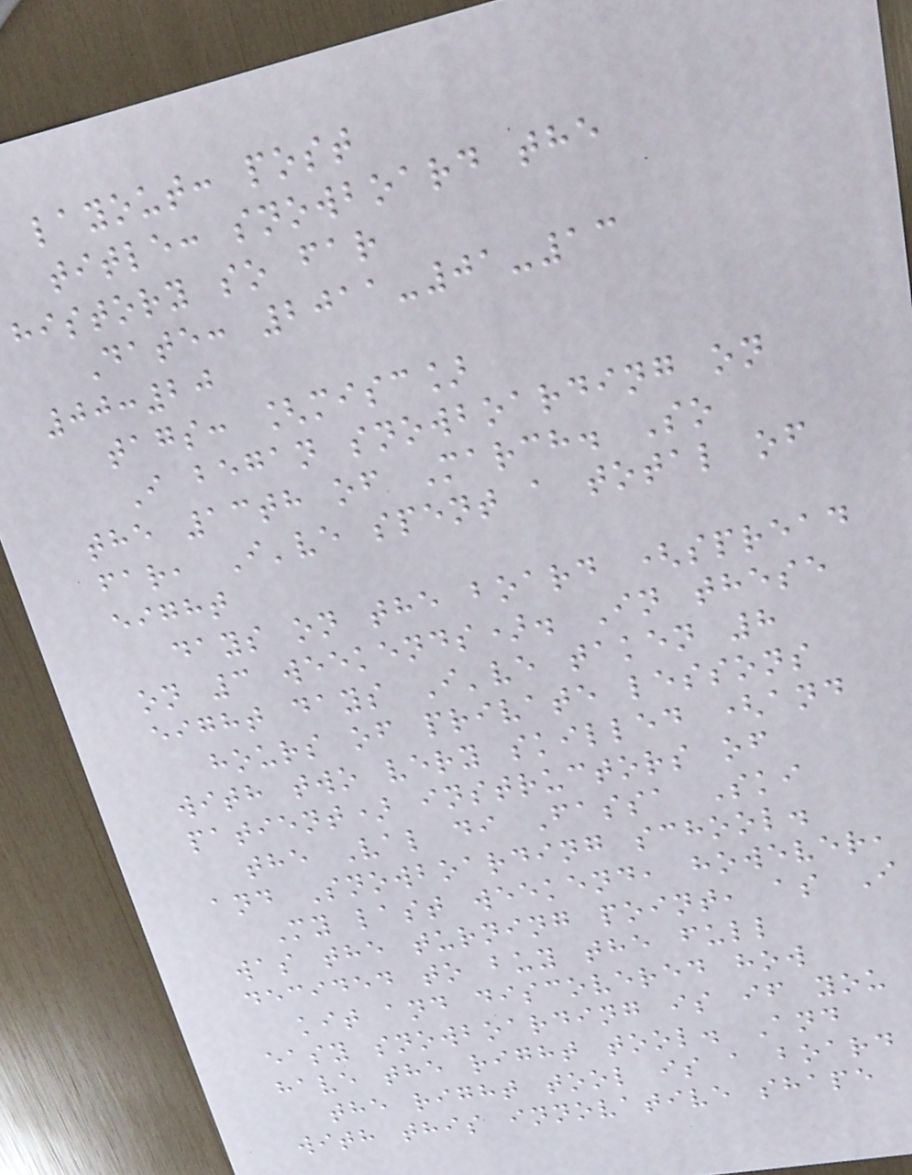layout: post
title: snowboard the
history so far
Date: 2011-01-13
00:20
tags: [misc]
I began snowboarding on
the 13th of March. So
far, I've spent a total of
eight
days on the board (spread
on 3 weekends). In these
eight days I've taken 8
hours of private lessons
with two very skilled (and
patient) instructors of
the Val di Fassa Ski
and Snowboarding school.
My last weekend, however,
was the turning point, as I
decided to buy the full
kit and discovered how
easy snowboarding is if you
have the right tool. And
the right tool is a board
with this innovative shape
